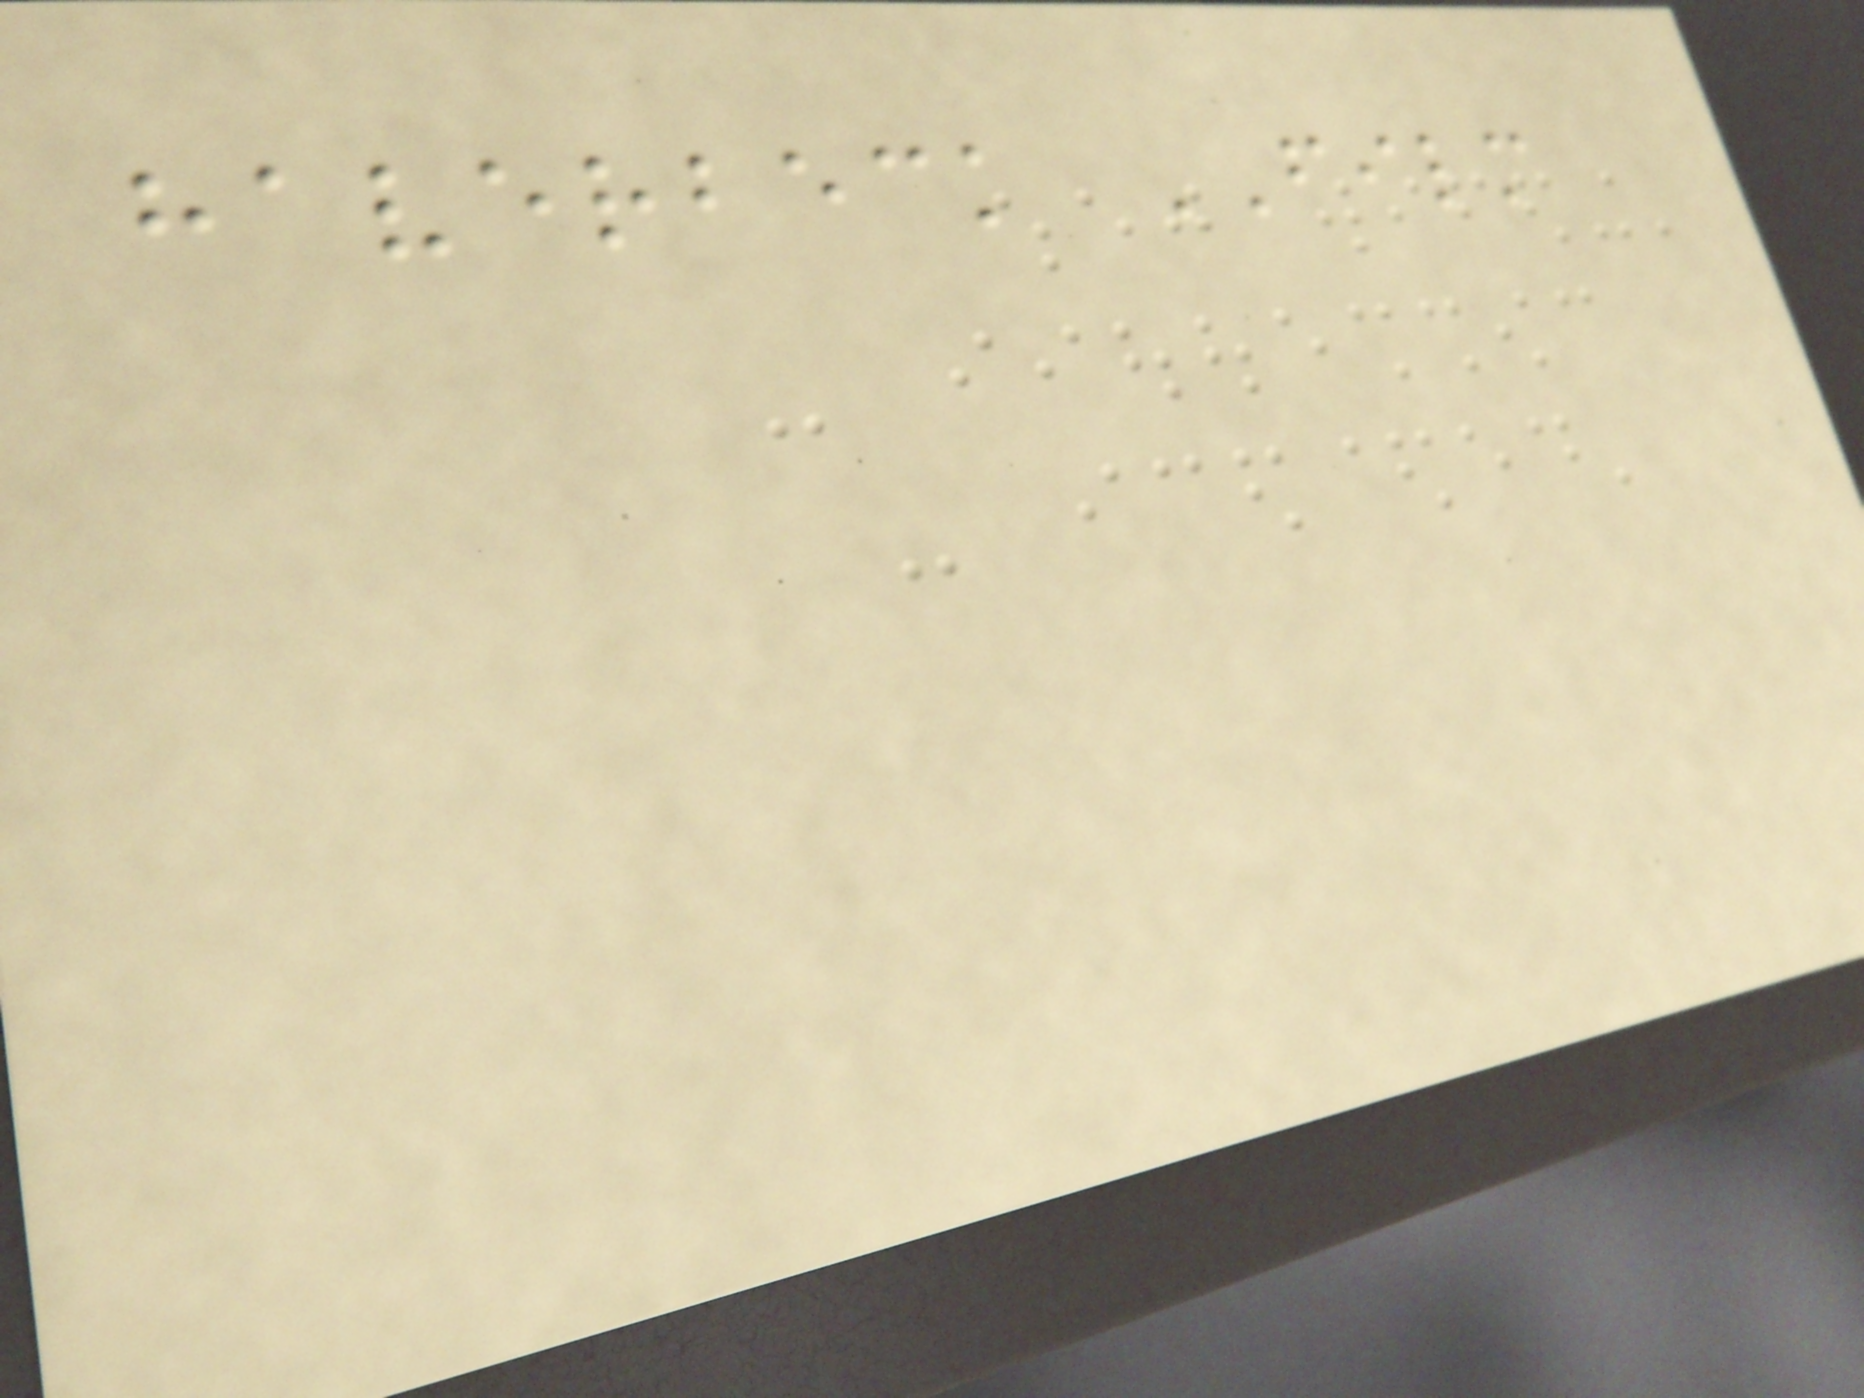haverbeck FILM
